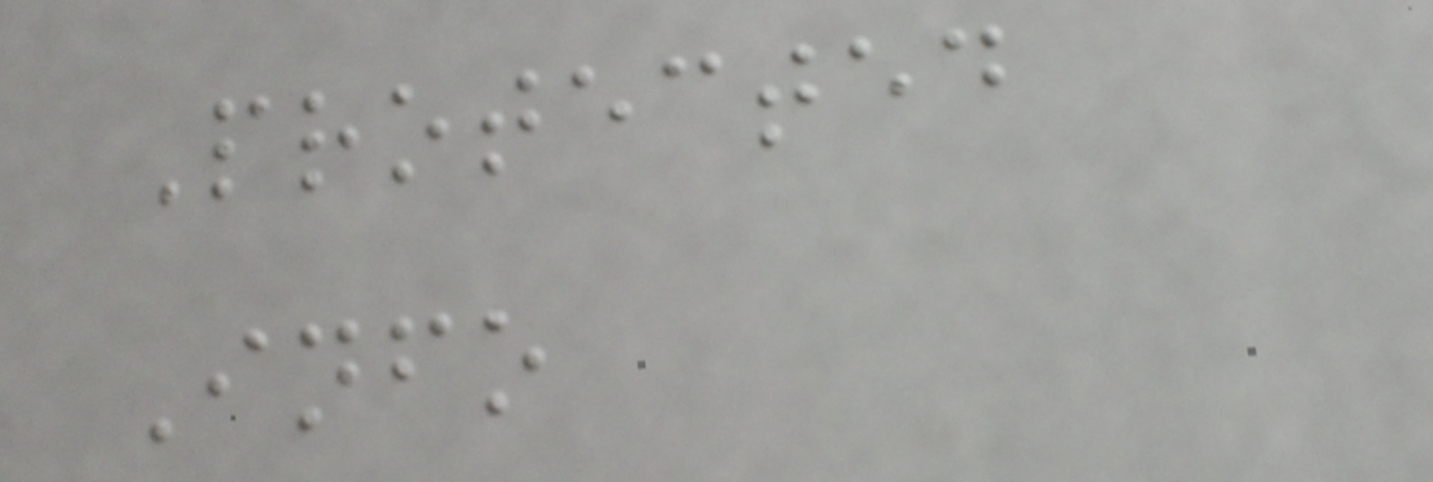Protected
Info
